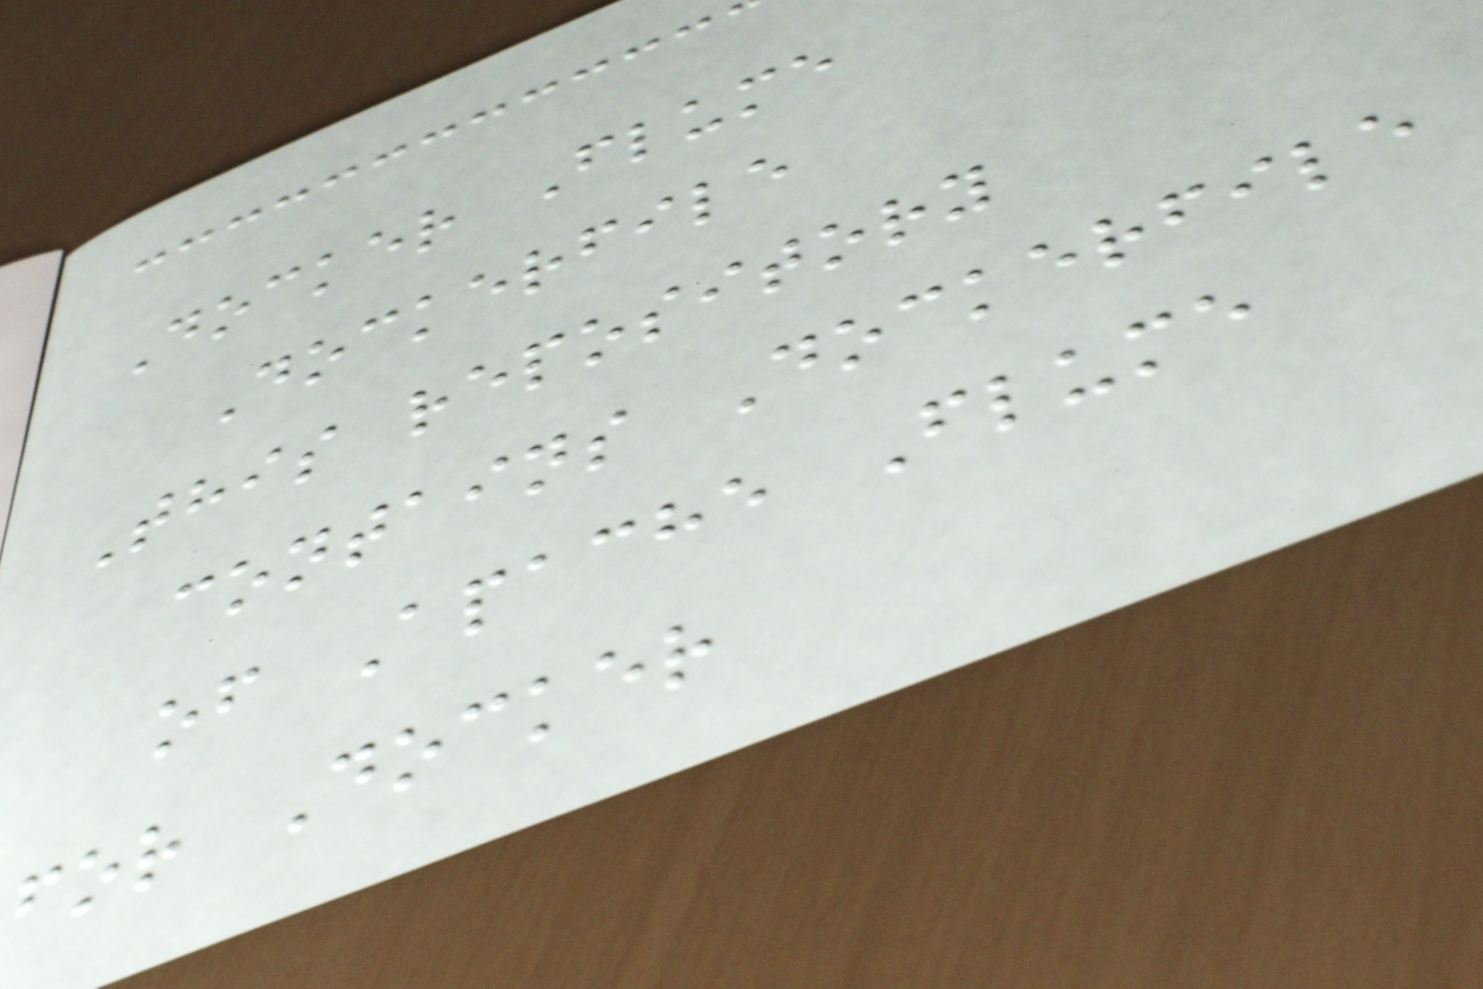Docker Flume
Dockerfile
This repository
contains Dockerfile
of Apache Flume
for Docker
